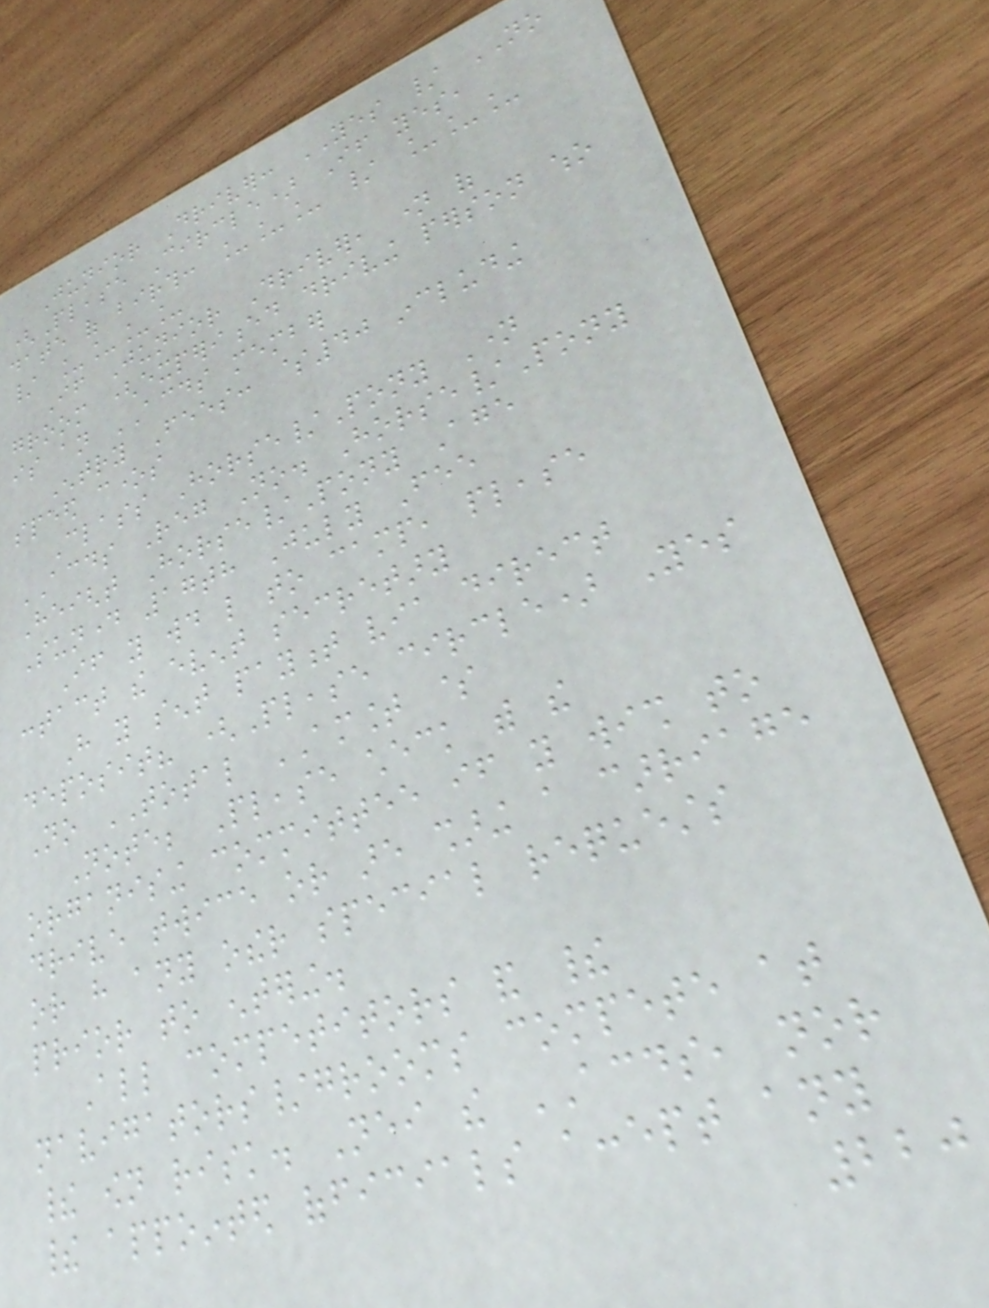Junior Driver: YES / NO
(Please Circle) If yes,
date of birth: ___ / ___
/ ____
If Junior Driver, name of
groom (experienced driving person who
is an ACDS member
Entry Fees: $40 including
speed cones
Class Horse/Pony Name
ACDS Reg No. Horse/Pony
Height Horse/Pony Age
Sunday 17th July Fee
If you would like to camp, please
contact the event secretary
Have you sent payment via direct
deposit? (Please circle) Yes
No TOTAL AMOUNT $
Note; Please check with the
organising committee if you wish to
drive twice or are sharing a carriage
or have any other special requests
prior to entering.
All competitors and their
navigators/grooms compete at
their own risk. Neither the ACDS, nor
their appointed officials accept any
220
